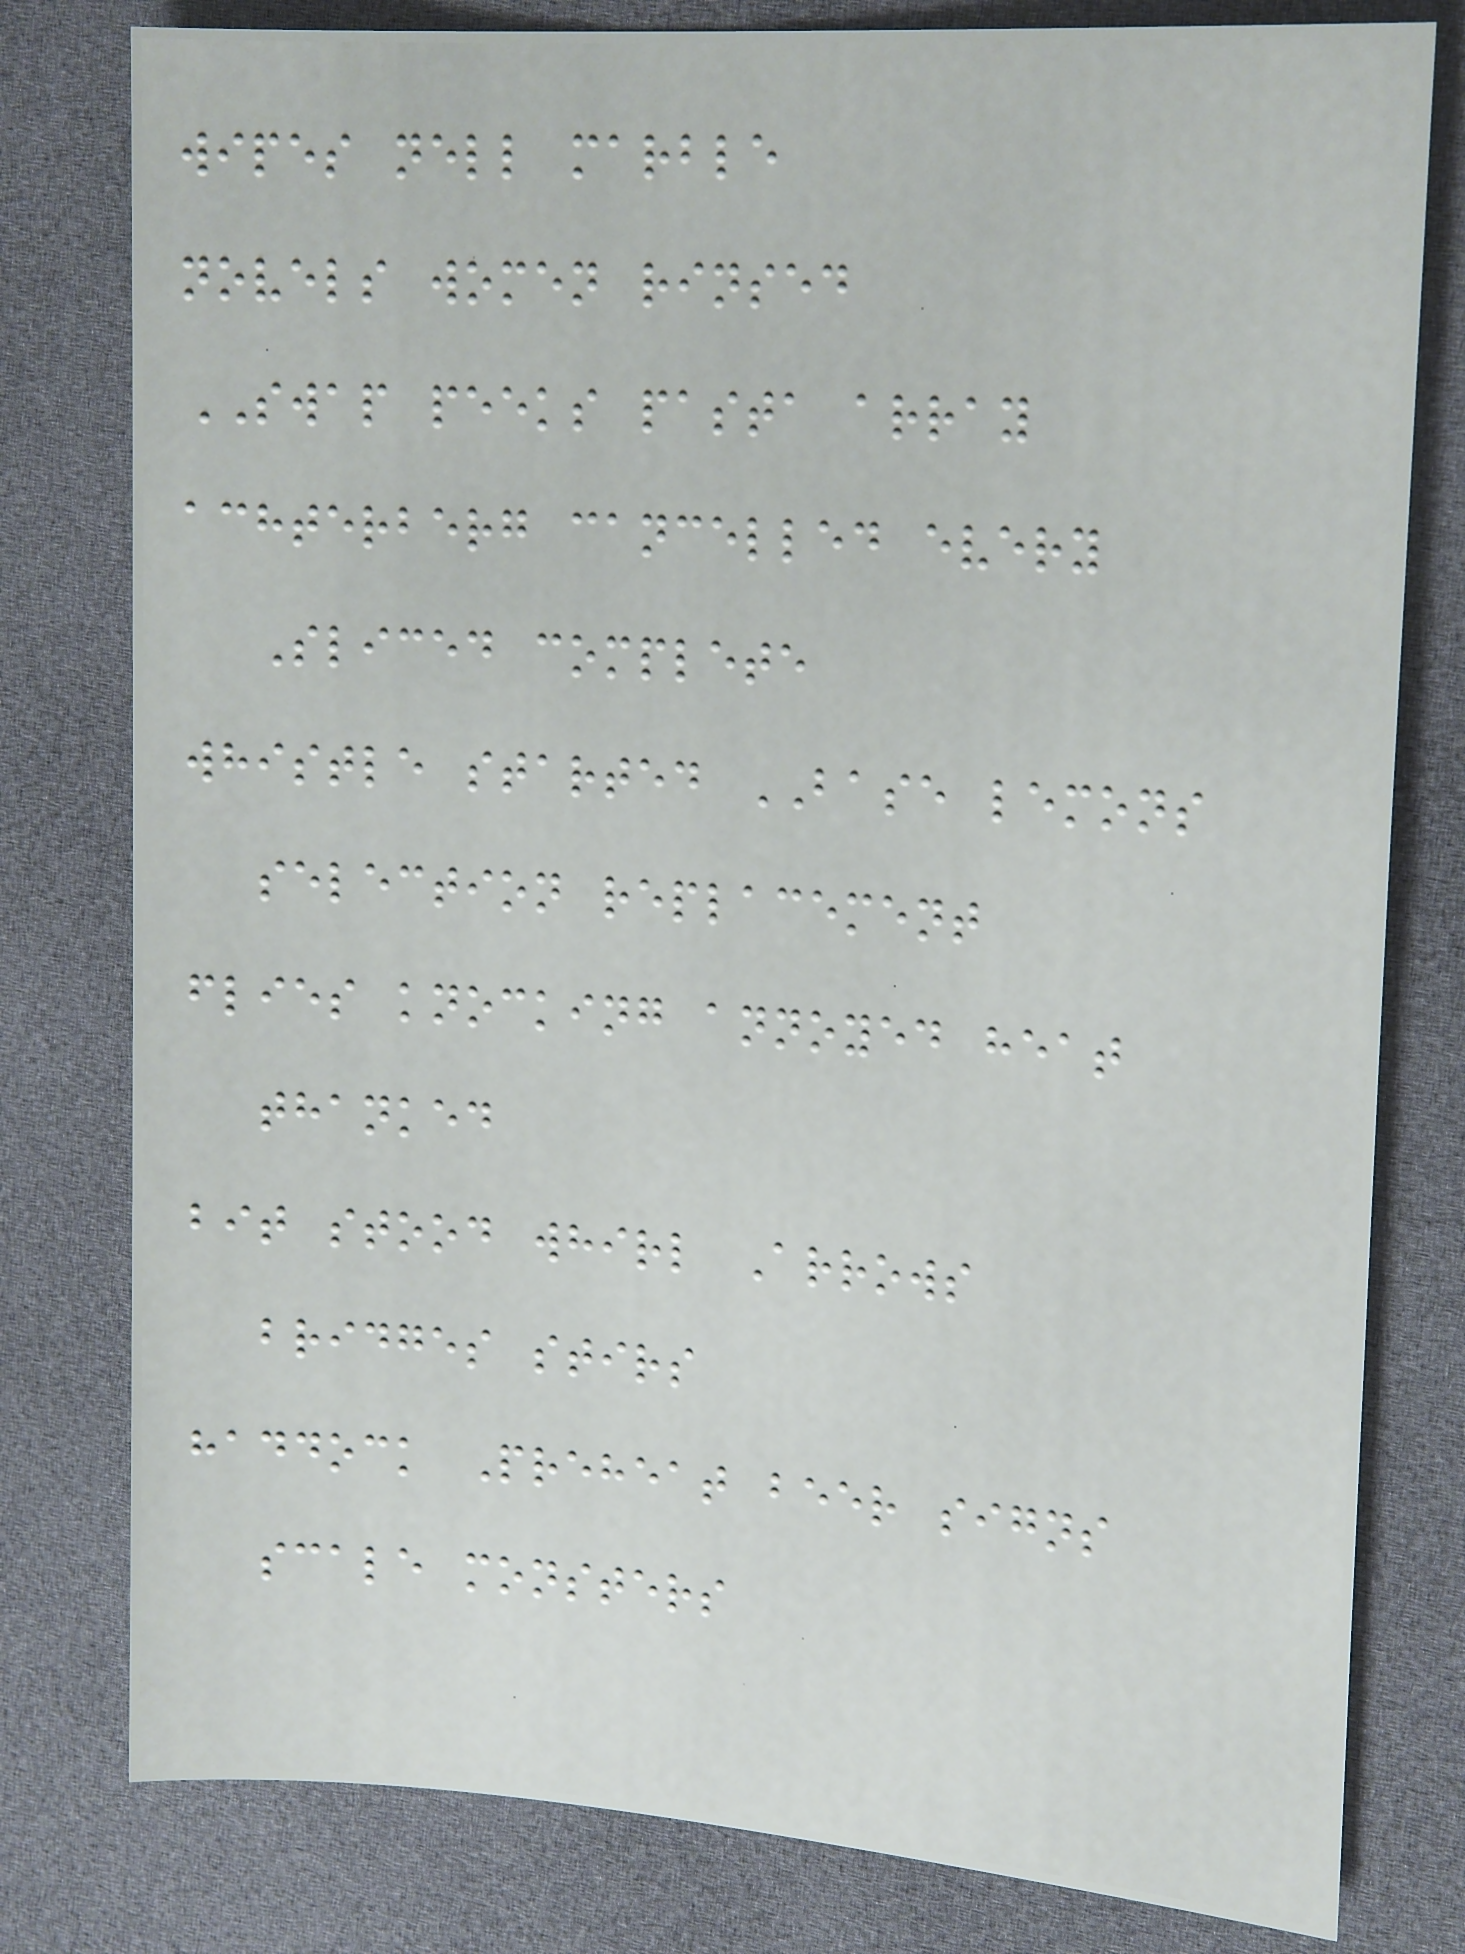wipes nell marble
novels women rinsed
SWAP peeks pasta array
achterberg cancelled every
Sliced complete
whistle started BASE lemons
selection replacement
flies knocking annoyed heat
thanked
bit stood whirl Arrows
bridges stirs
haddock Preheat beer signs
scale monsters
